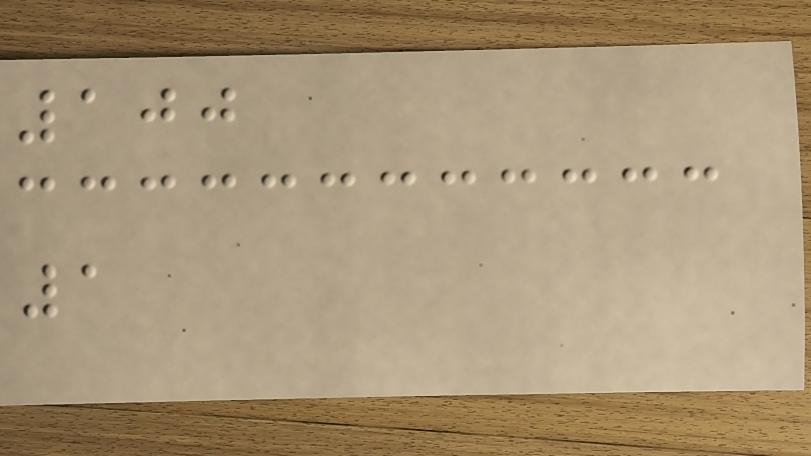100
1
